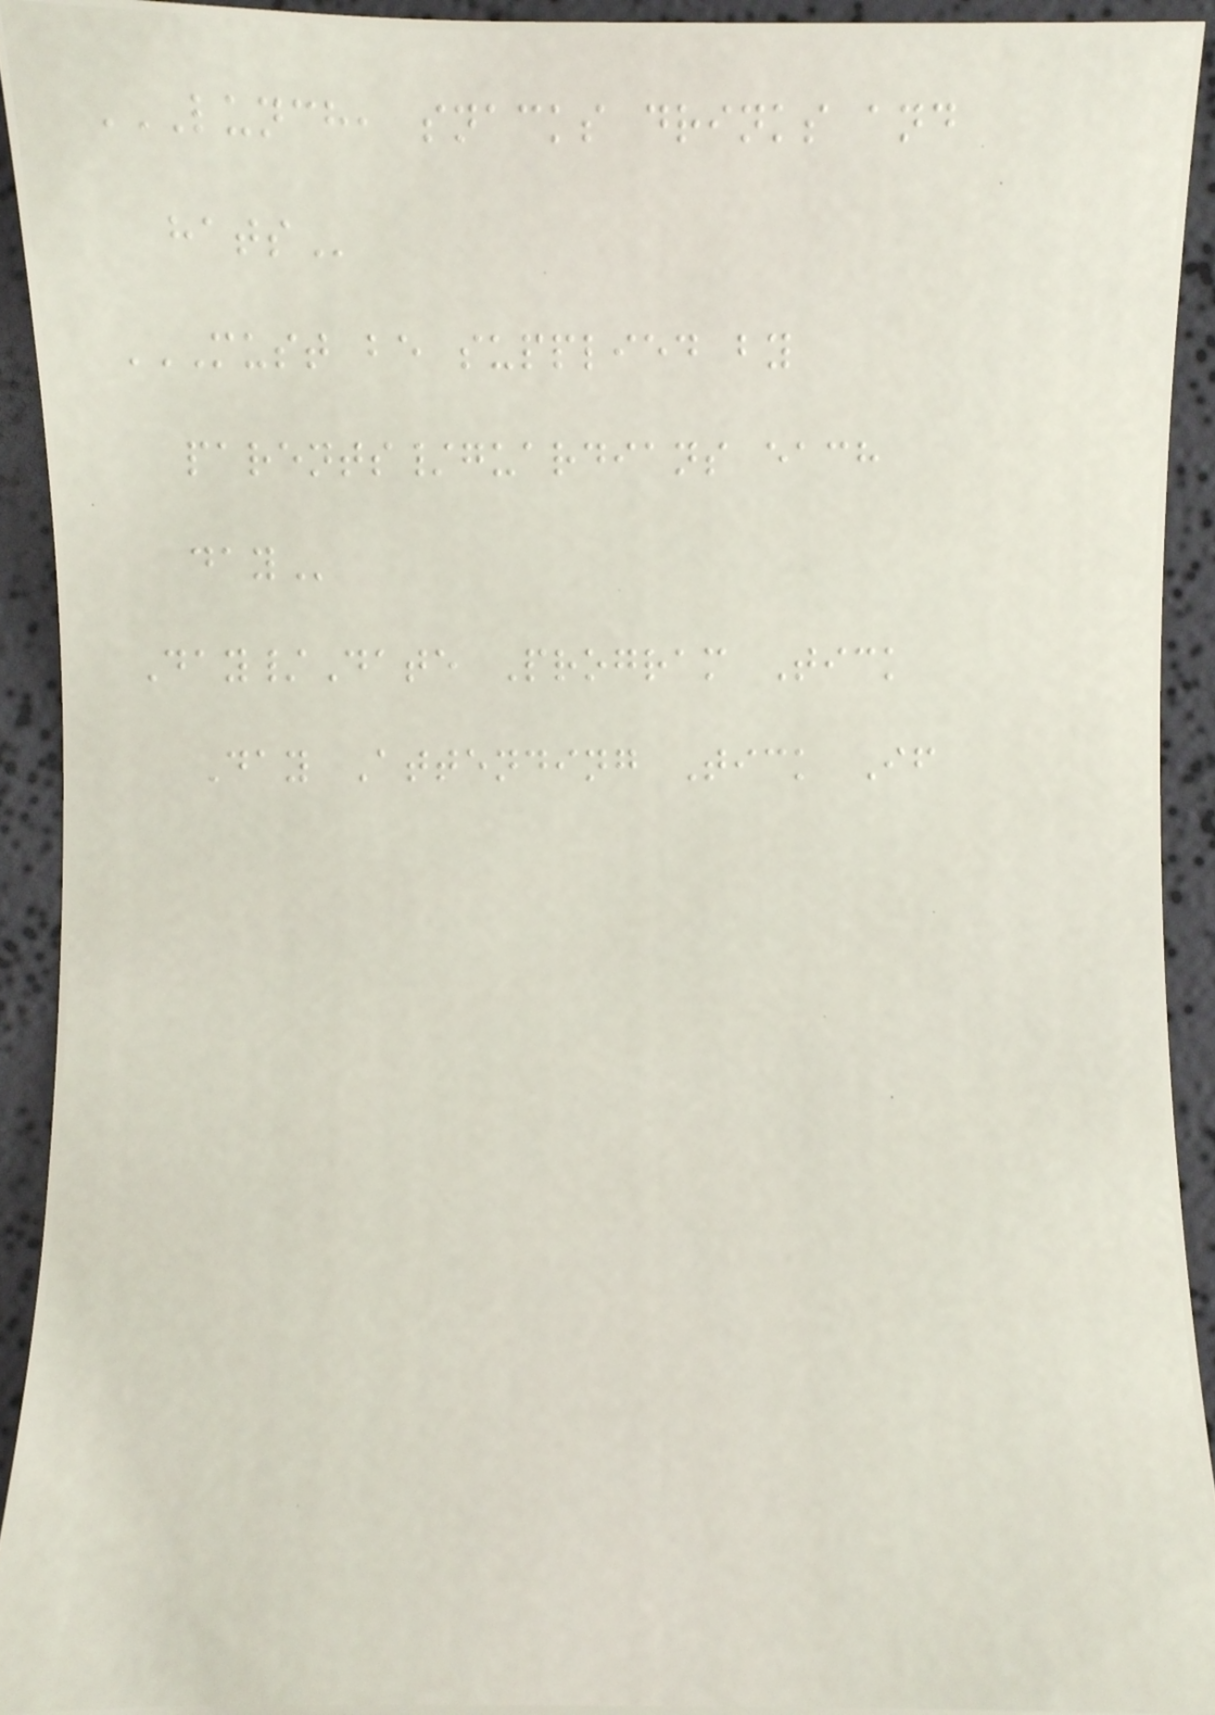LUNCH, SNACKS DRINKS AND
HATS
MUST BE SUPPLIED BY
PARENTS/GUARDIANS EACH
DAY
Day/Date Program Tick
Day Attending Tick If
